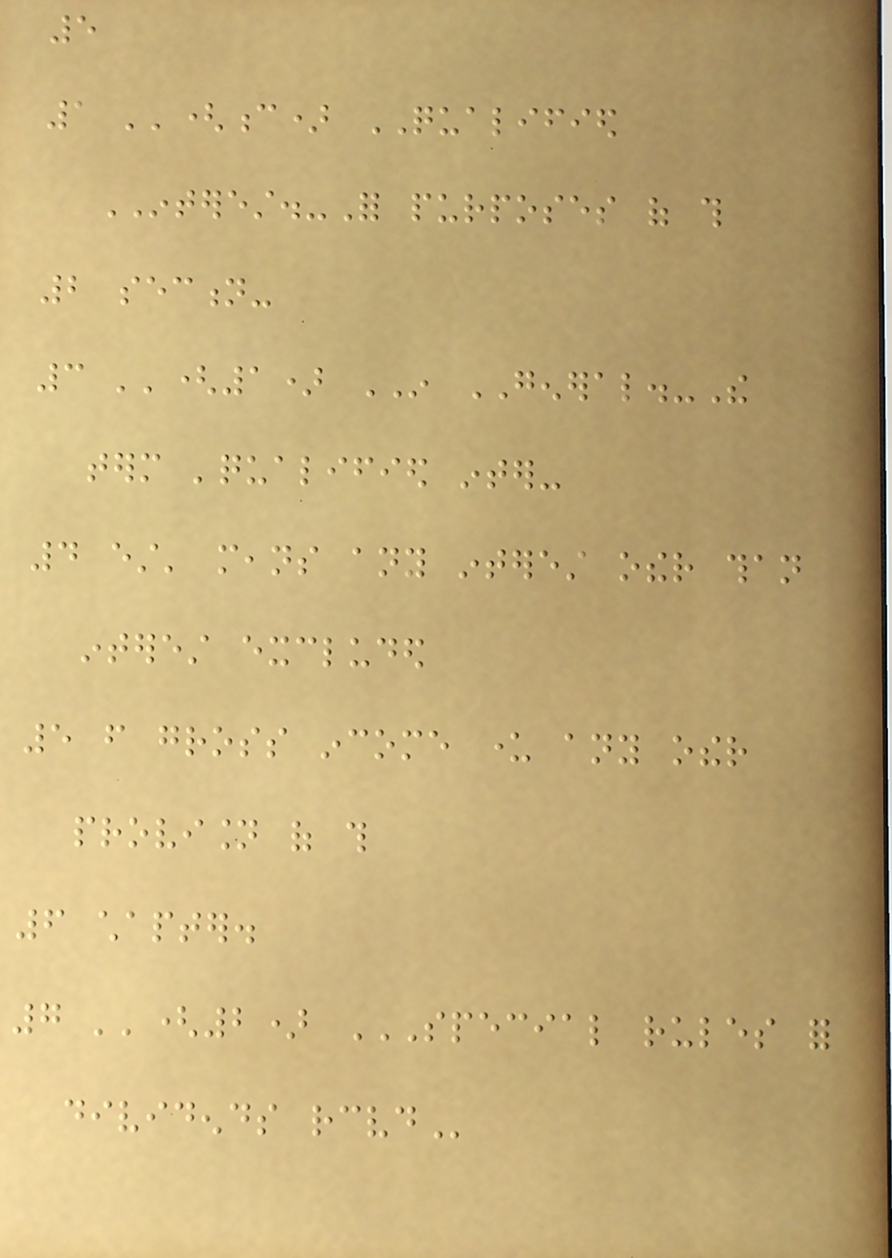5
1 ''(c) QUALIFIED
INTEREST.-For purposes of this
2 section-
3 ''(1) IN GENERAL.-The
term 'qualified inter-
4 est' means any interest other than
interest excluded
5 from gross income under any other
provision of this
6 chapter.
7 ''(2) SPECIAL RULES FOR
DIVIDENDS RECEIVED
